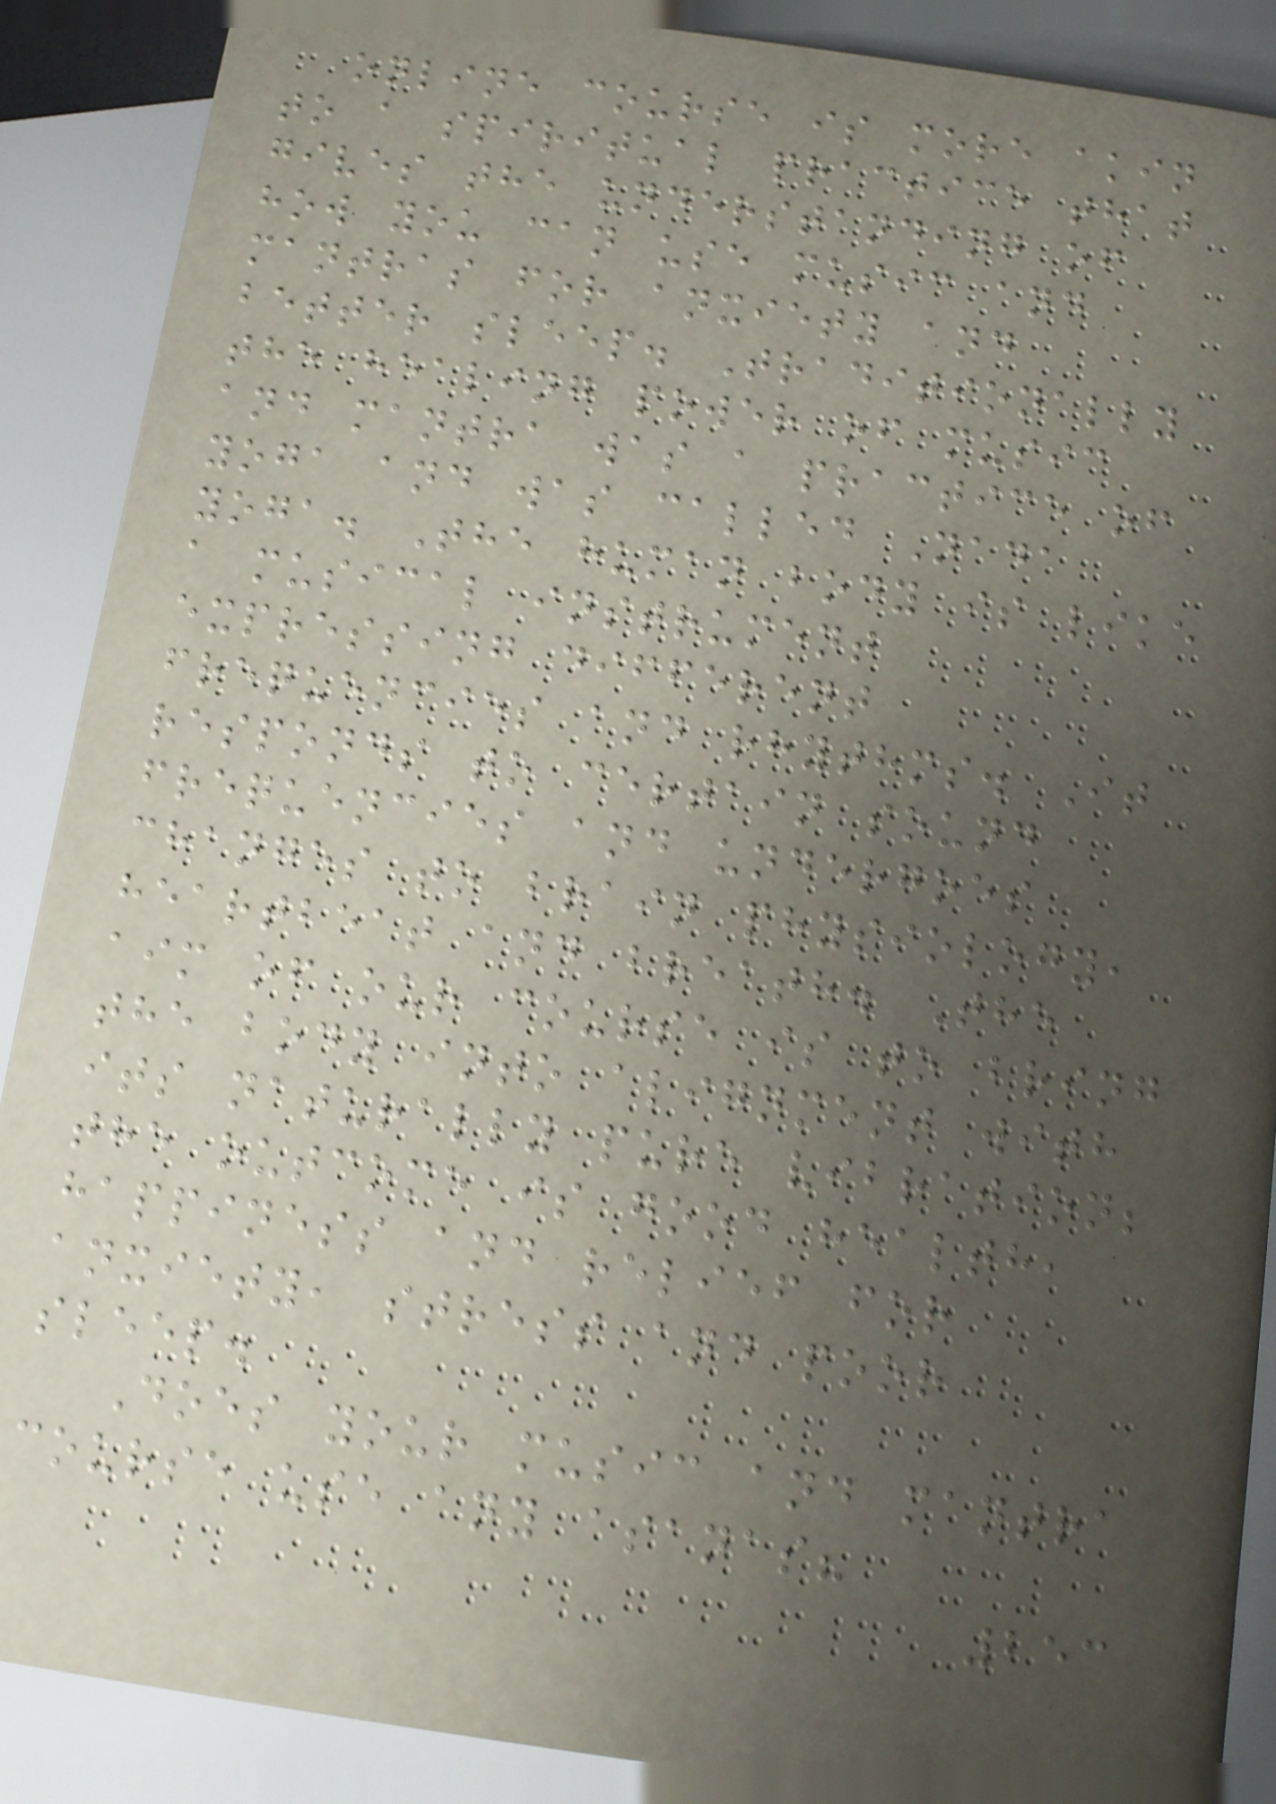online course is more akin
to a spiritual practice that
gives the understanding of
how you can use music and
mantras for anxiety and
better sleep. Traditionally
the healing power of music
and mantra was a practice of
yoga and was called Nada
yoga. The human body is like
a musical instrument
expressing different
frequencies and rhythms. It
responds to certain sound
frequencies and undergoes
changes to brain physiology,
heartbeat and breath. The
aim of our course is to bring
the body into alignment with
its naturally pure vibration;
the outcome is good health,
happiness and relief for
anxiety, stress and poor
sleep.
Does your music and mantra
course use any asanas?
253
